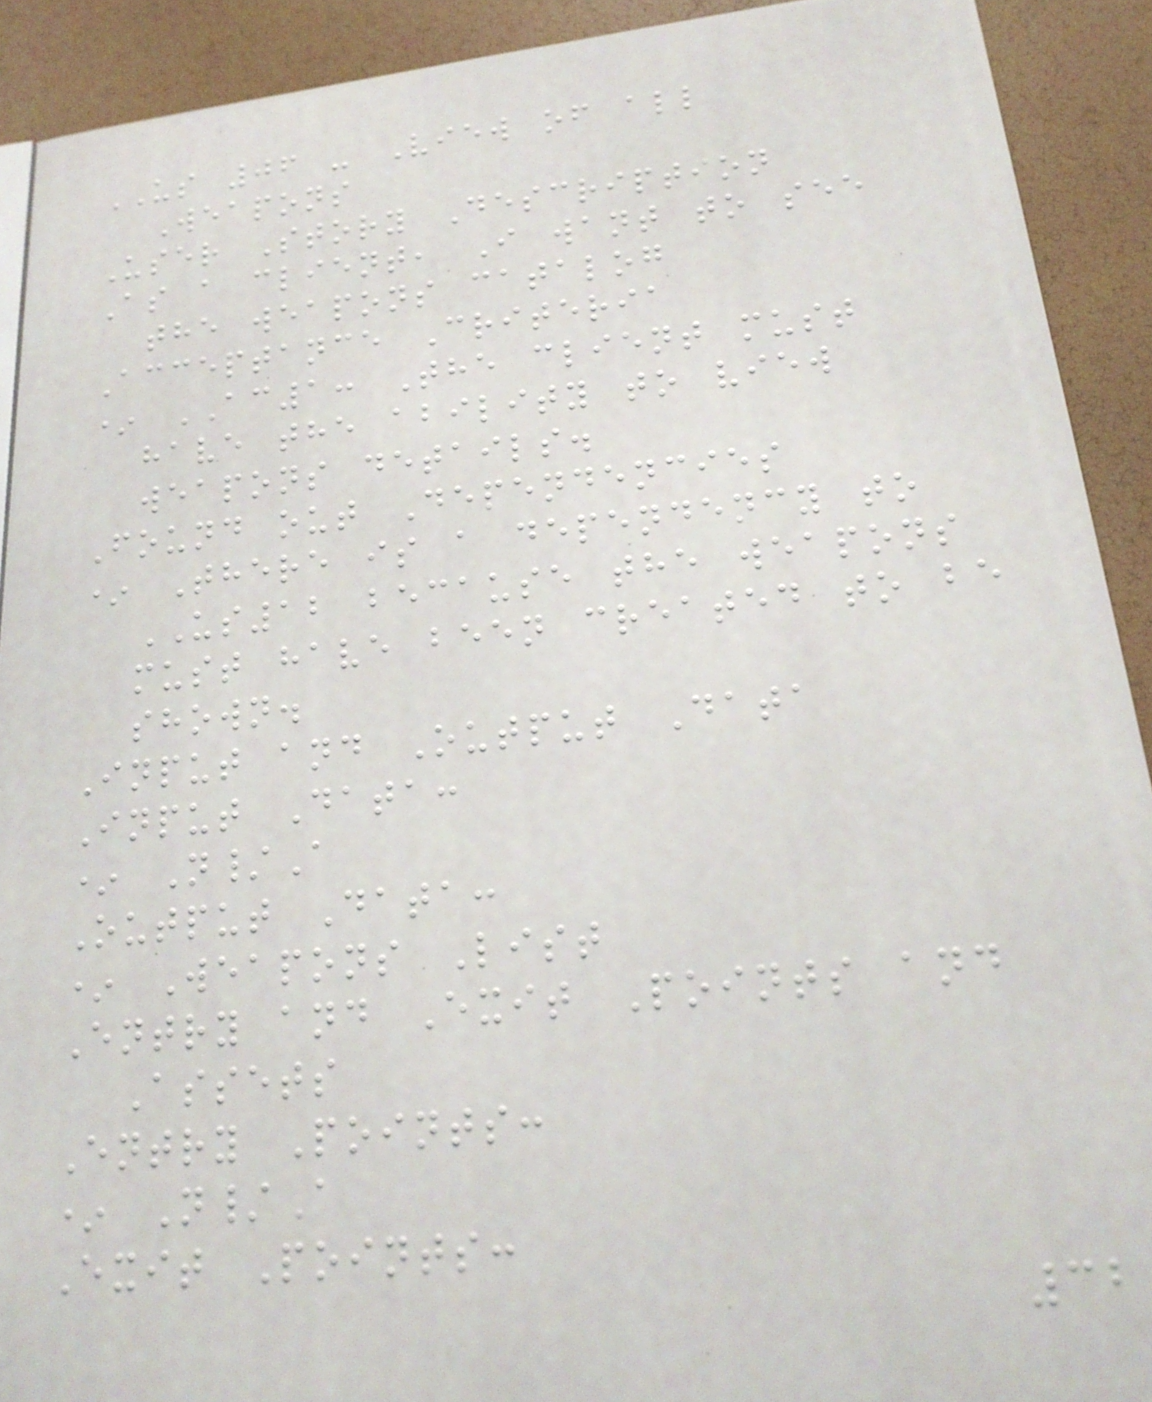US 06 - View of all
Weapons
User Story Description
As a client, I want to see
the weapons catalog
Acceptance Criteria
* AC1: The client must
have the ability to view
weapons details.
Found out Dependencies
* There is a dependency to
US12 because the weapons
must have been created to be
shown.
Input and Output Data
Input Data:
* N/A
Output Data:
* Weapons List
Entry and Exit Points and
Assets
Entry Points:
* N/A
Exit Points:
32
